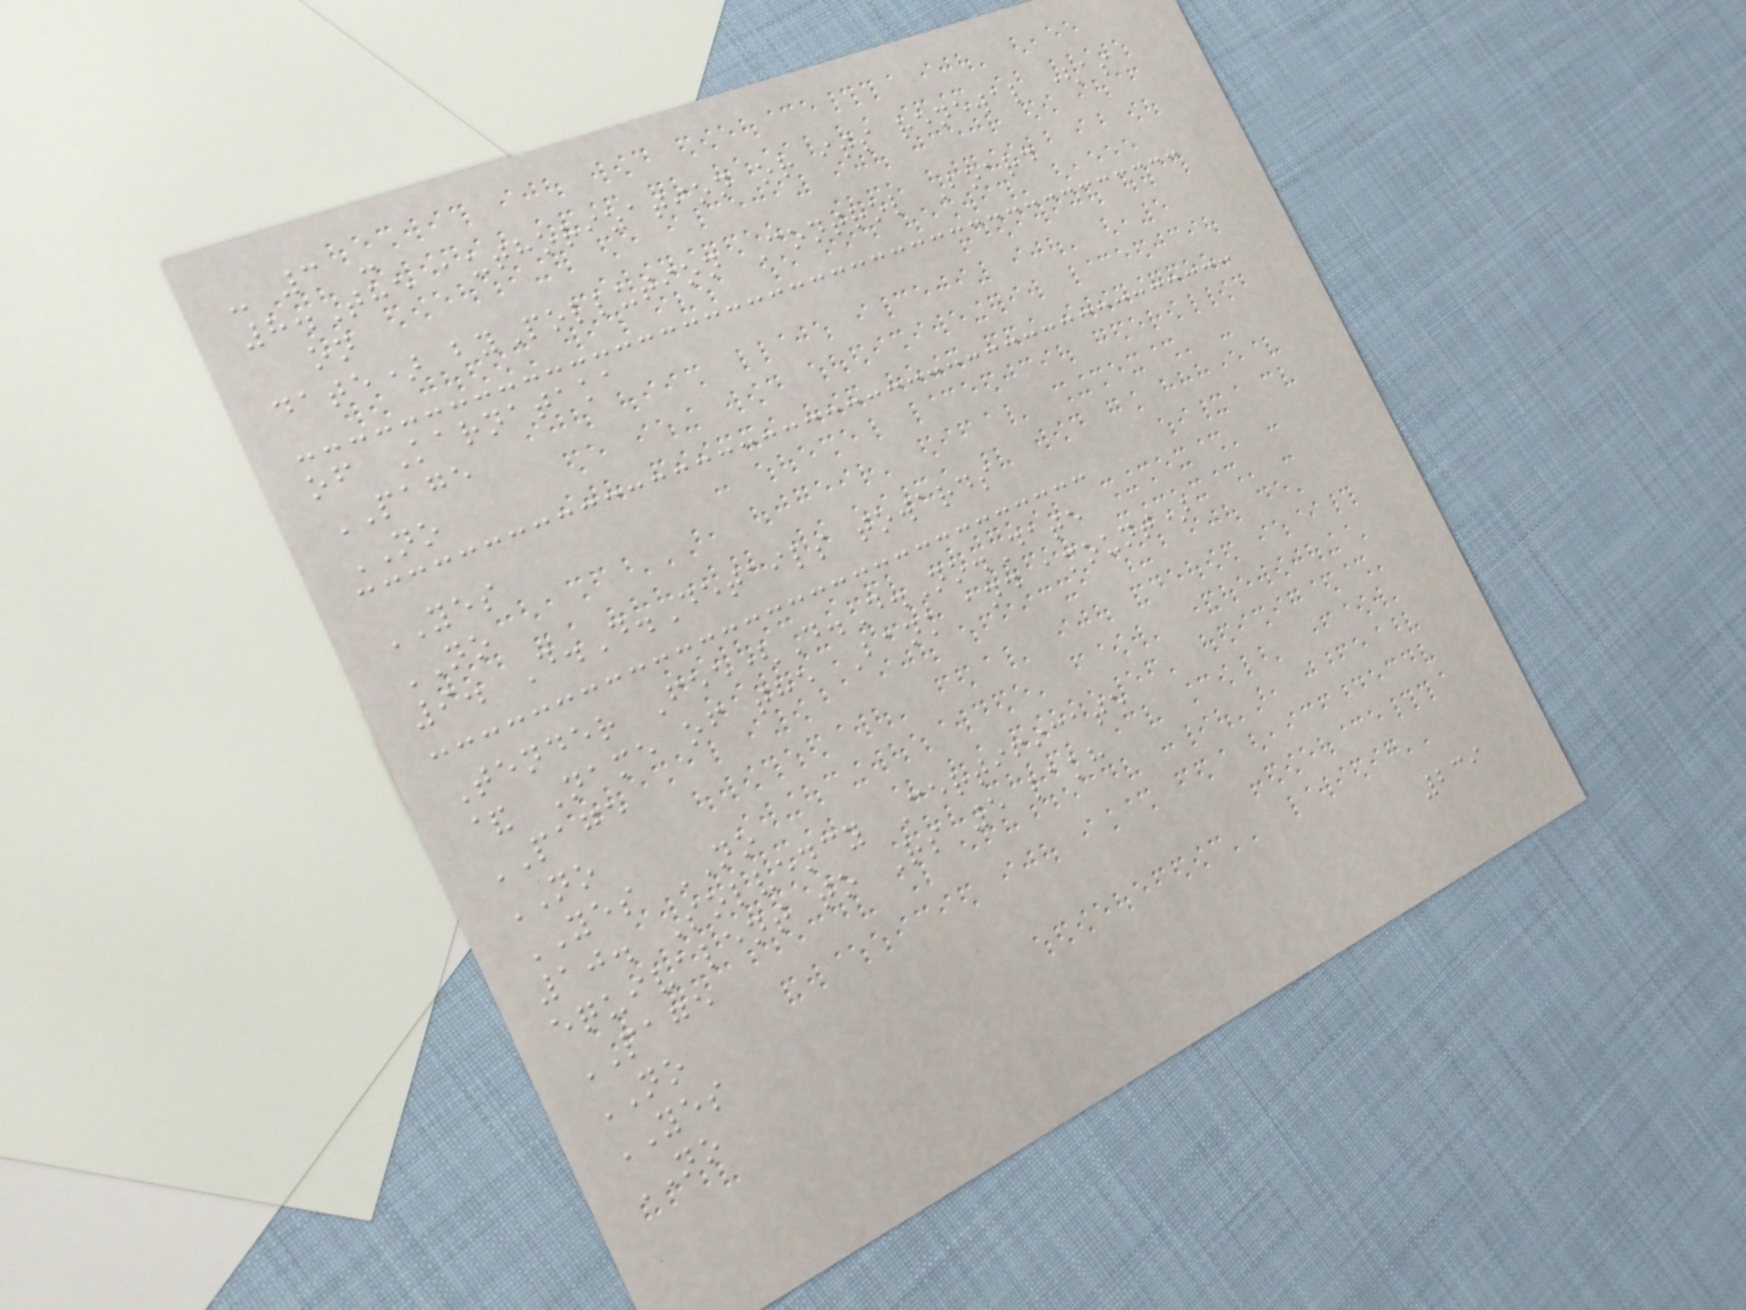- 3 -
8.The authorization or its renewal (as
on
date) byPollution Control Board
of Karnataka
PAGE
NO
YES
NO
9. D.D.Details towards
Tender Fee(D.D.No.Date
& Name of the Bank and amount)
PAGE
NO
YES NO
10. Solvency Certificate
equivalent to Rs 5 lakh
PAGE
NO
YES
NO
239
